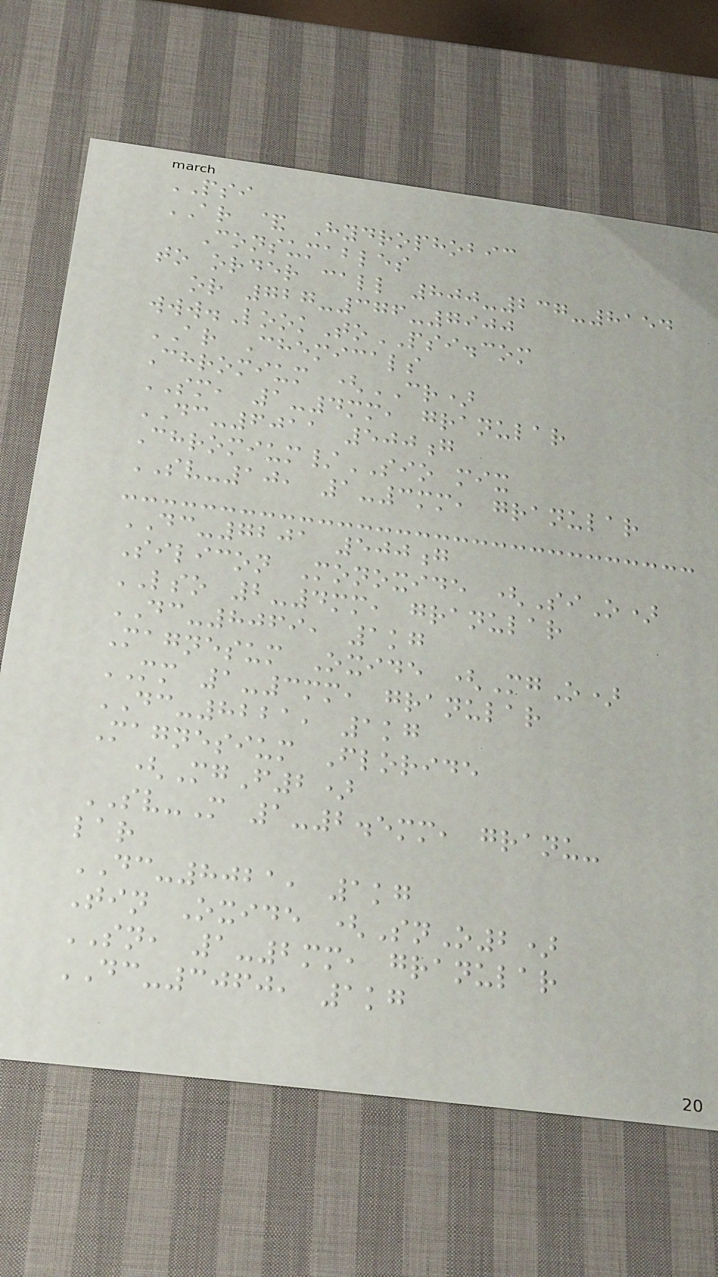PSI
AR & Hydrophobic
Consumables
to order call 800-237-8154
or 727-376-7900
www.LookToPSI.com
AR Chemicals
Chromium (CR)
SM, 1-4mm, granular
DC-6011 500g
Chromium/SIO mix
SV-10, 1-3mm, granular
DC-7201 500g
Silicon Monoxide (SiO)
LSO 2-4mm, granular
DC-8069, 1kg
Magnesum Oxide (MgO)
MM 1-3mm, granular
DC-8221, 1kg
Magnesium Floride
(MgF2)
SV-M 1-2.5mm, granu-
lar
DC-8021, 1kg
Tin Oxide (SnO2)
SN, 1-2mm, granular
DC-3060, 1kg
